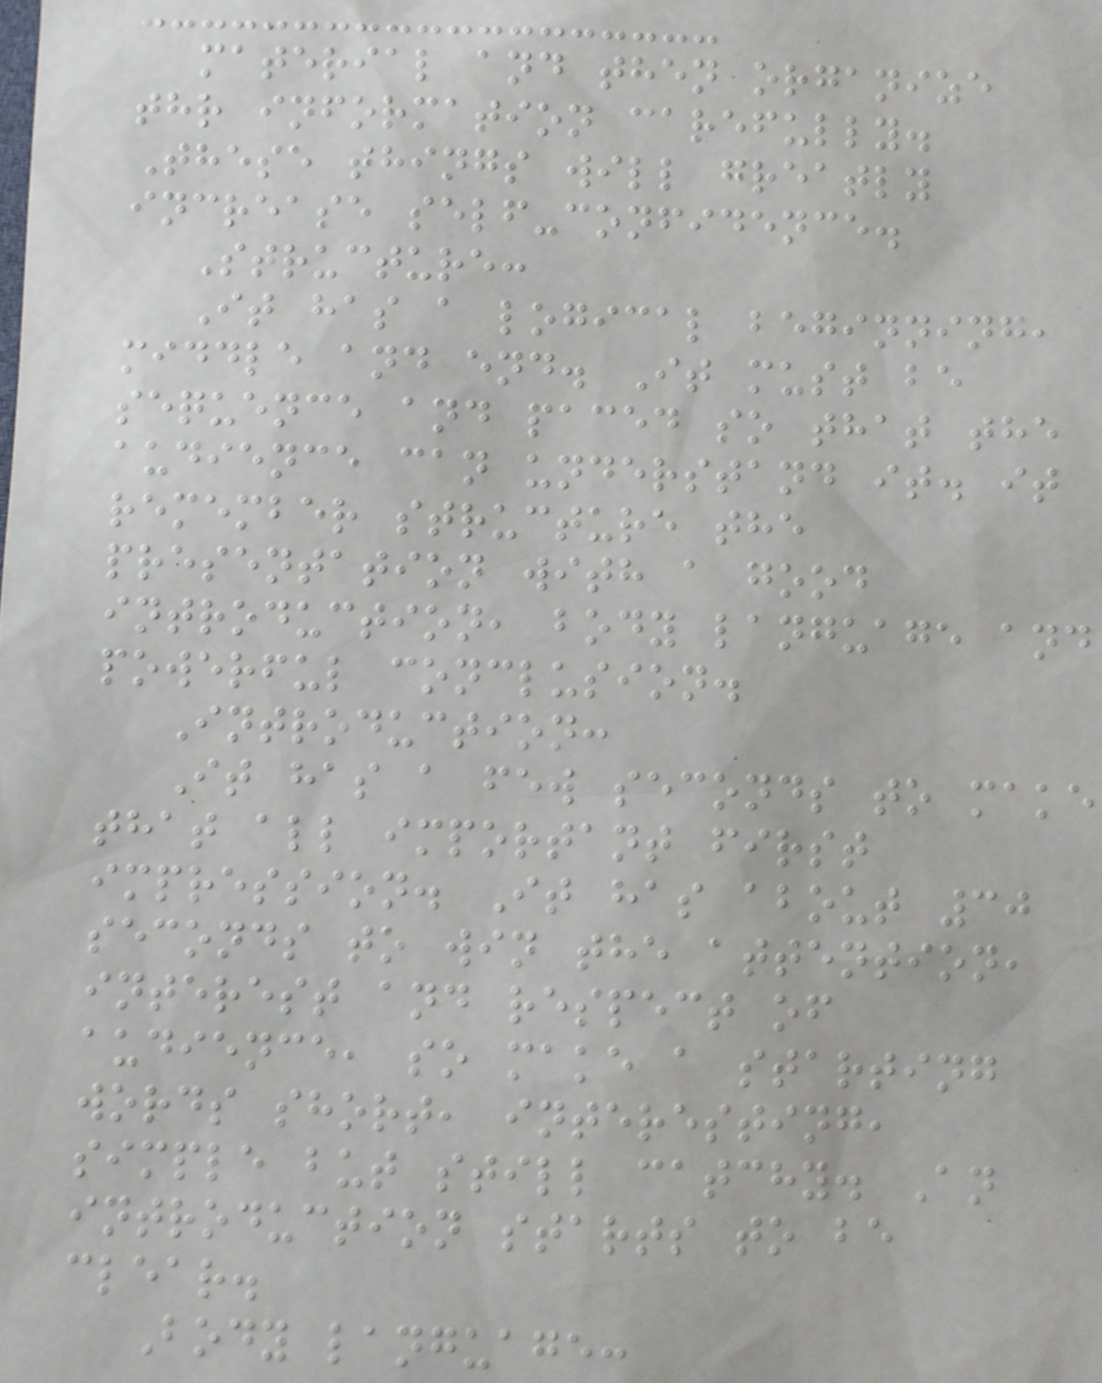material and then organize
thr information carefully.
These things will greatly
increase self-confidence.
Structure:
It has a logical beginning,
middle and end. It must be
sequence and paced so that the
audience can understand it. it
remember structure the
presentation with a good
introduction, body language and
powerful conclusion.
Introduction:
It has a few seconds to make
that all important first
impression. It has about 30
seconds to win the attention,
interest and respect of
audience, so make a starting
words short, interesting,
simple but still catchy. An
introduction starts to be
clear.
Body language:
